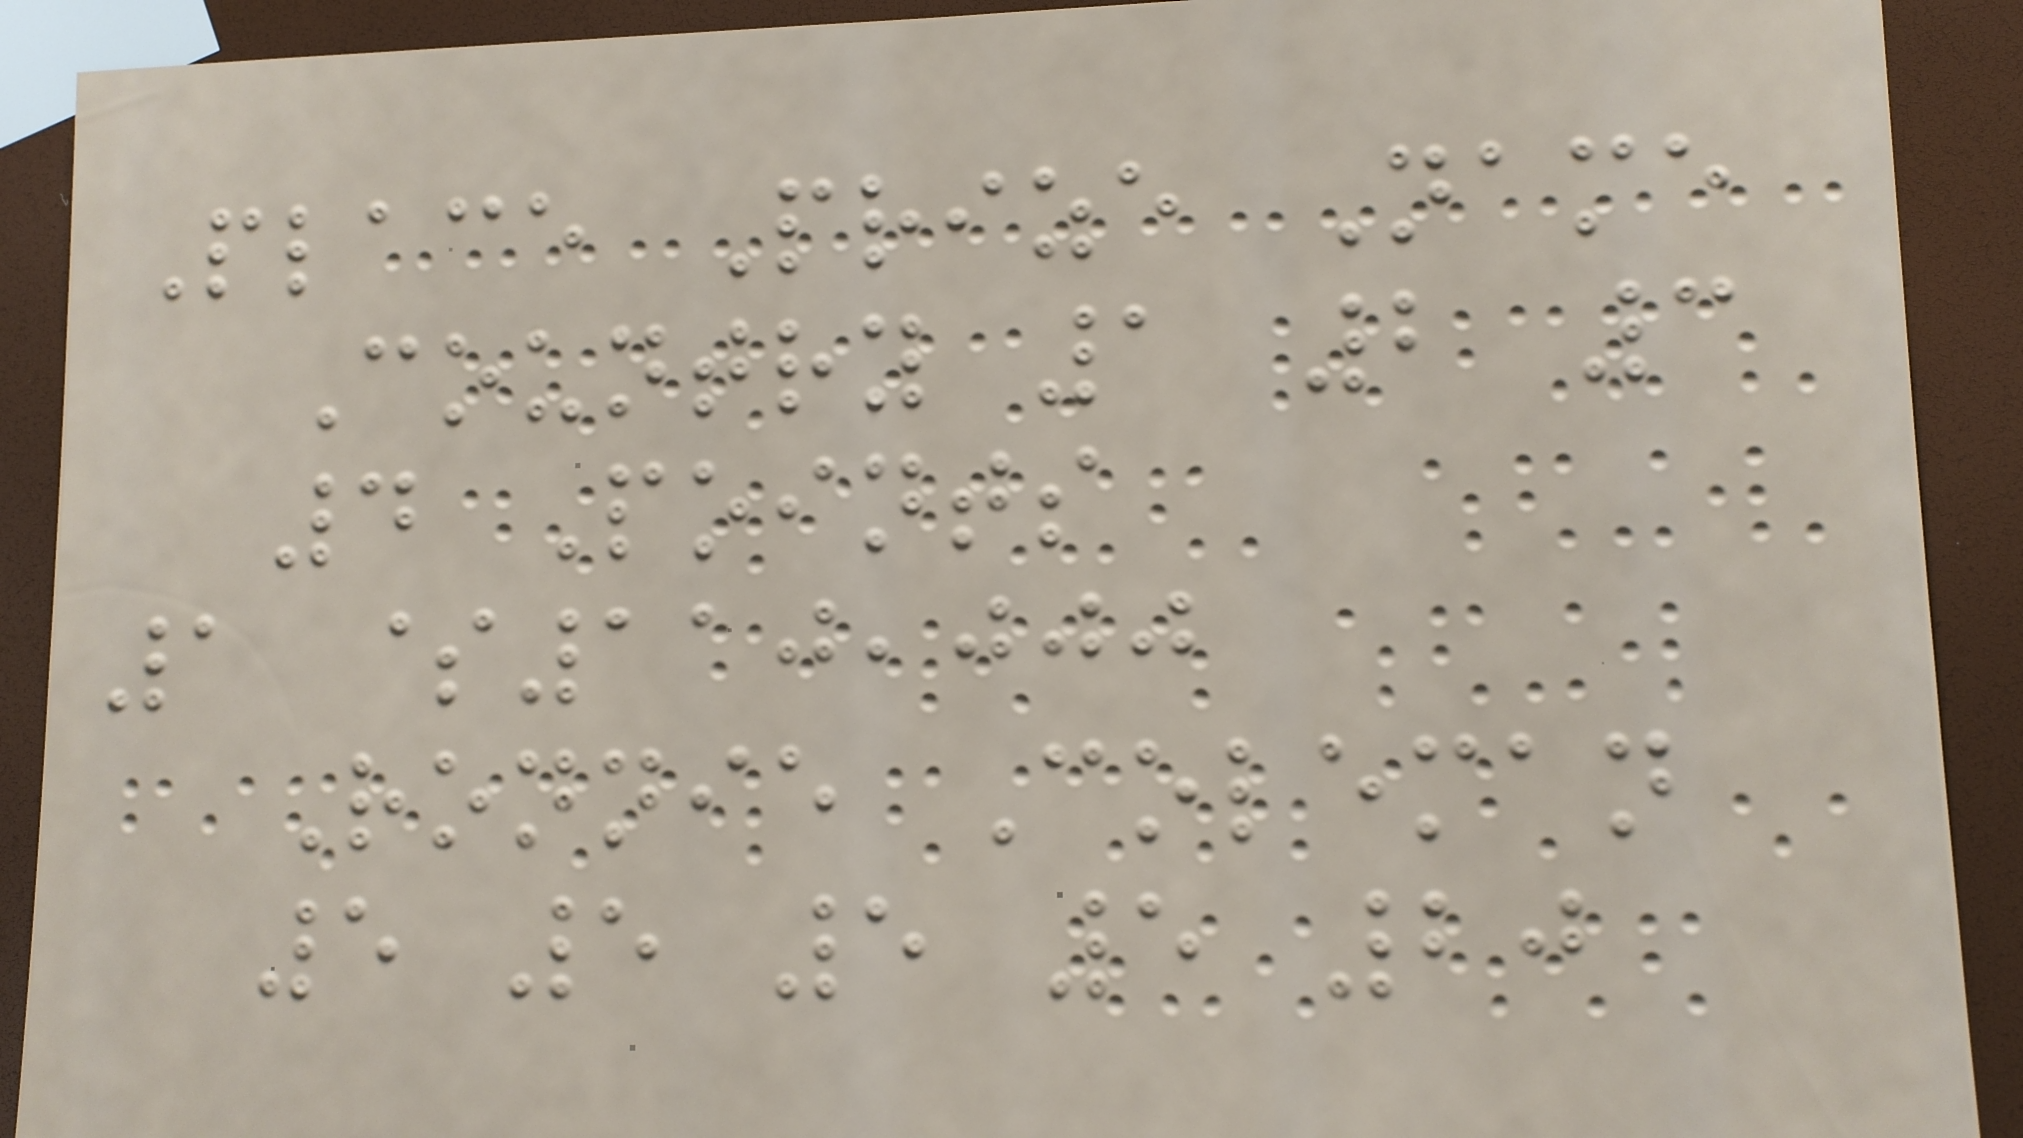Place Prize Name
Country 1 2 3
4 Points
1 $110,000
Ronnie Coleman
5 5 5 5 20
